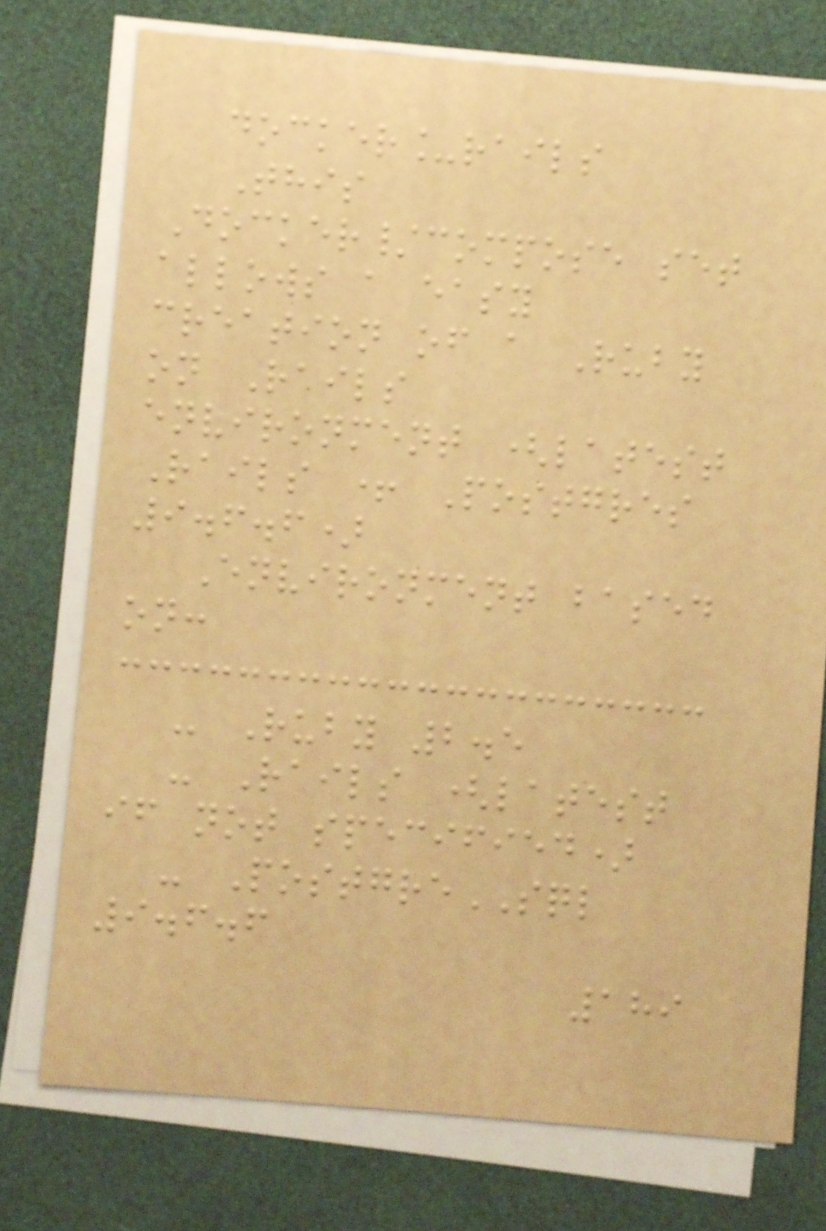docker_rails
This
Docker/compose set
allows a easy
creation of a Ruby
on Rails
environment (latest
Rails + Postgres
9.6.6)
Environment based
on:
- Ruby 2.5
- Rails (latest
if not specified)
- PostgreSQL
9.6.6
189
